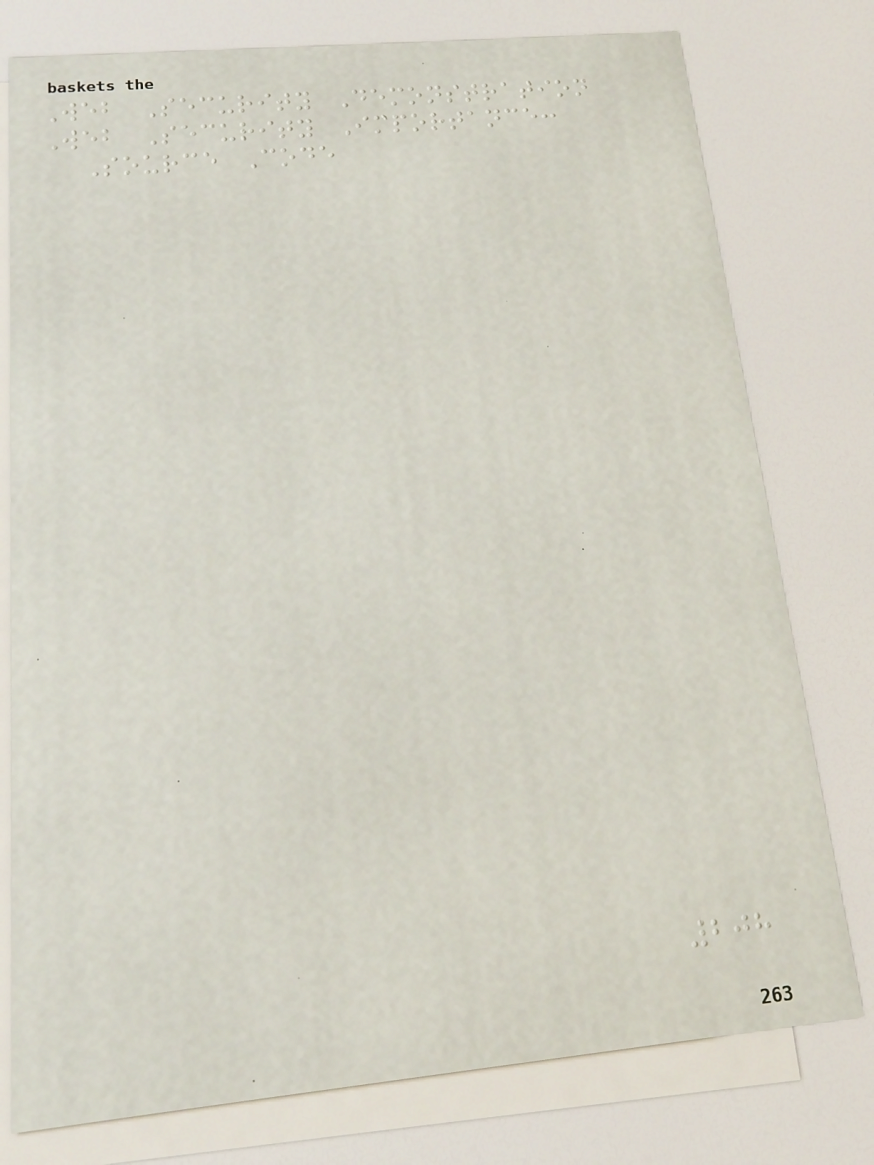Web Security Demonstration
Web Security Importance:
Source Code
208
